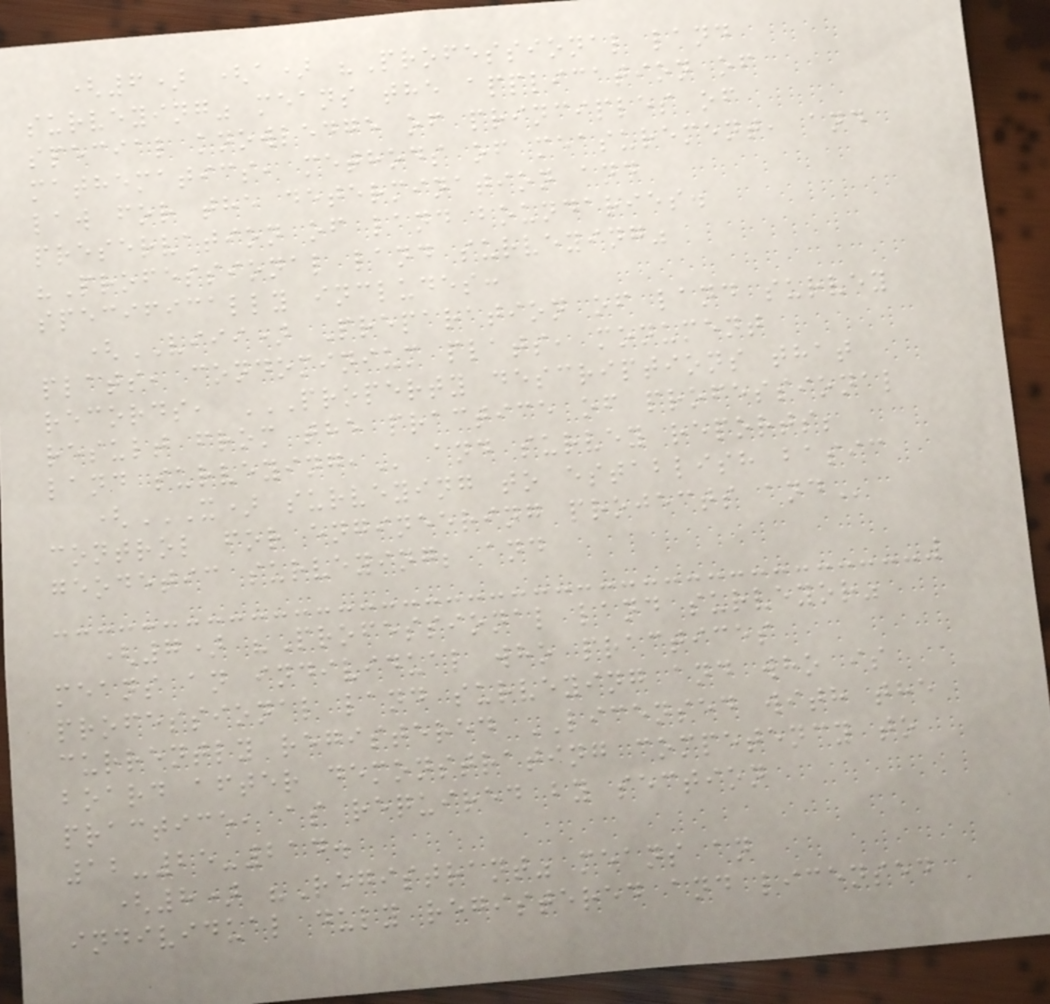(6) (a) "Professional land
surveying" means the application of
special knowledge of principles of
mathematics, methods of measurement, and
law for the determination and
preservation of land boundaries.
"Professional land surveying"
specifically includes:
(VIII) Preparation of land survey
plats, condominium plats, monument
records, PROPERTY DESCRIPTIONS THAT
RESULT FROM THE PRACTICE OF PROFESSIONAL
LAND SURVEYING, and survey reports;
(X) SURVEYING TO ESTABLISH BASIC
CONTROL FOR ENGINEERING PROJECTS AND
geodetic surveying; and
(7) "Professional land surveyor"
means an individual who practices
professional land surveying and who is
currently registered LICENSED with the
board after demonstrating competency to
practice, as required by section
12-25-214.
(8) "Registrant" means an
individual duly registered and licensed
